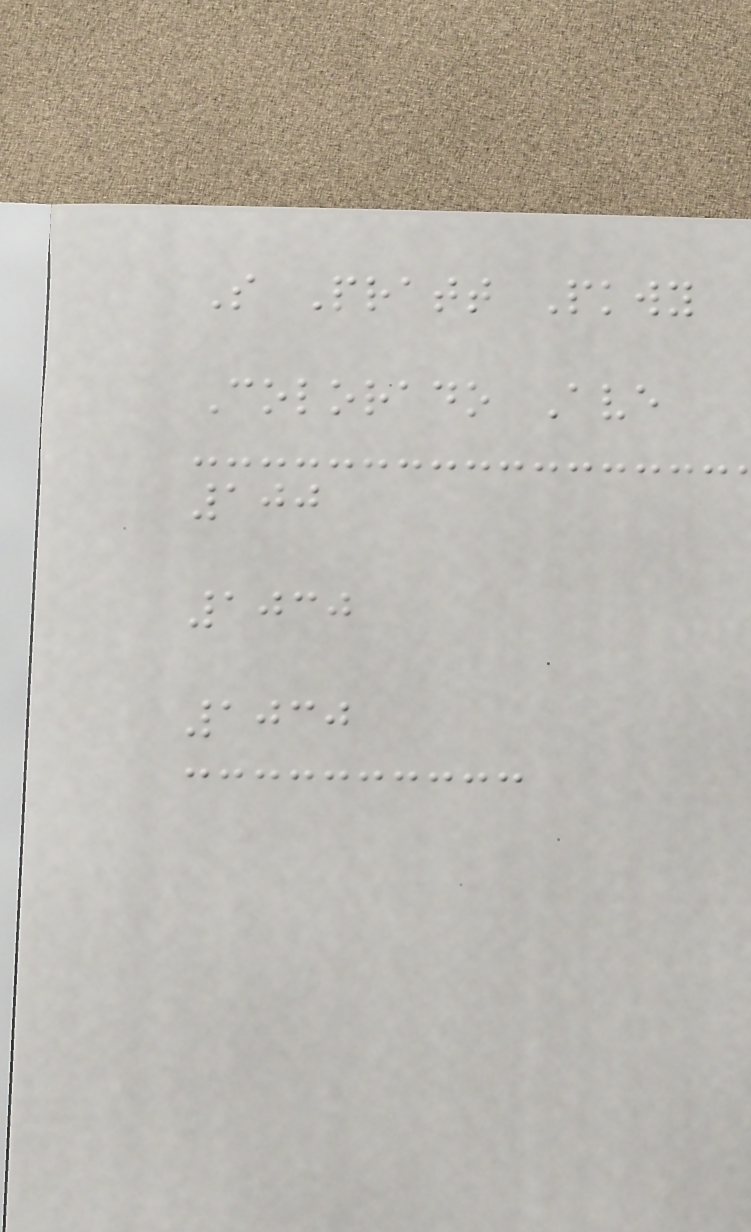S Pratt Pkwy
Colorado Ave
100
1030
1030
